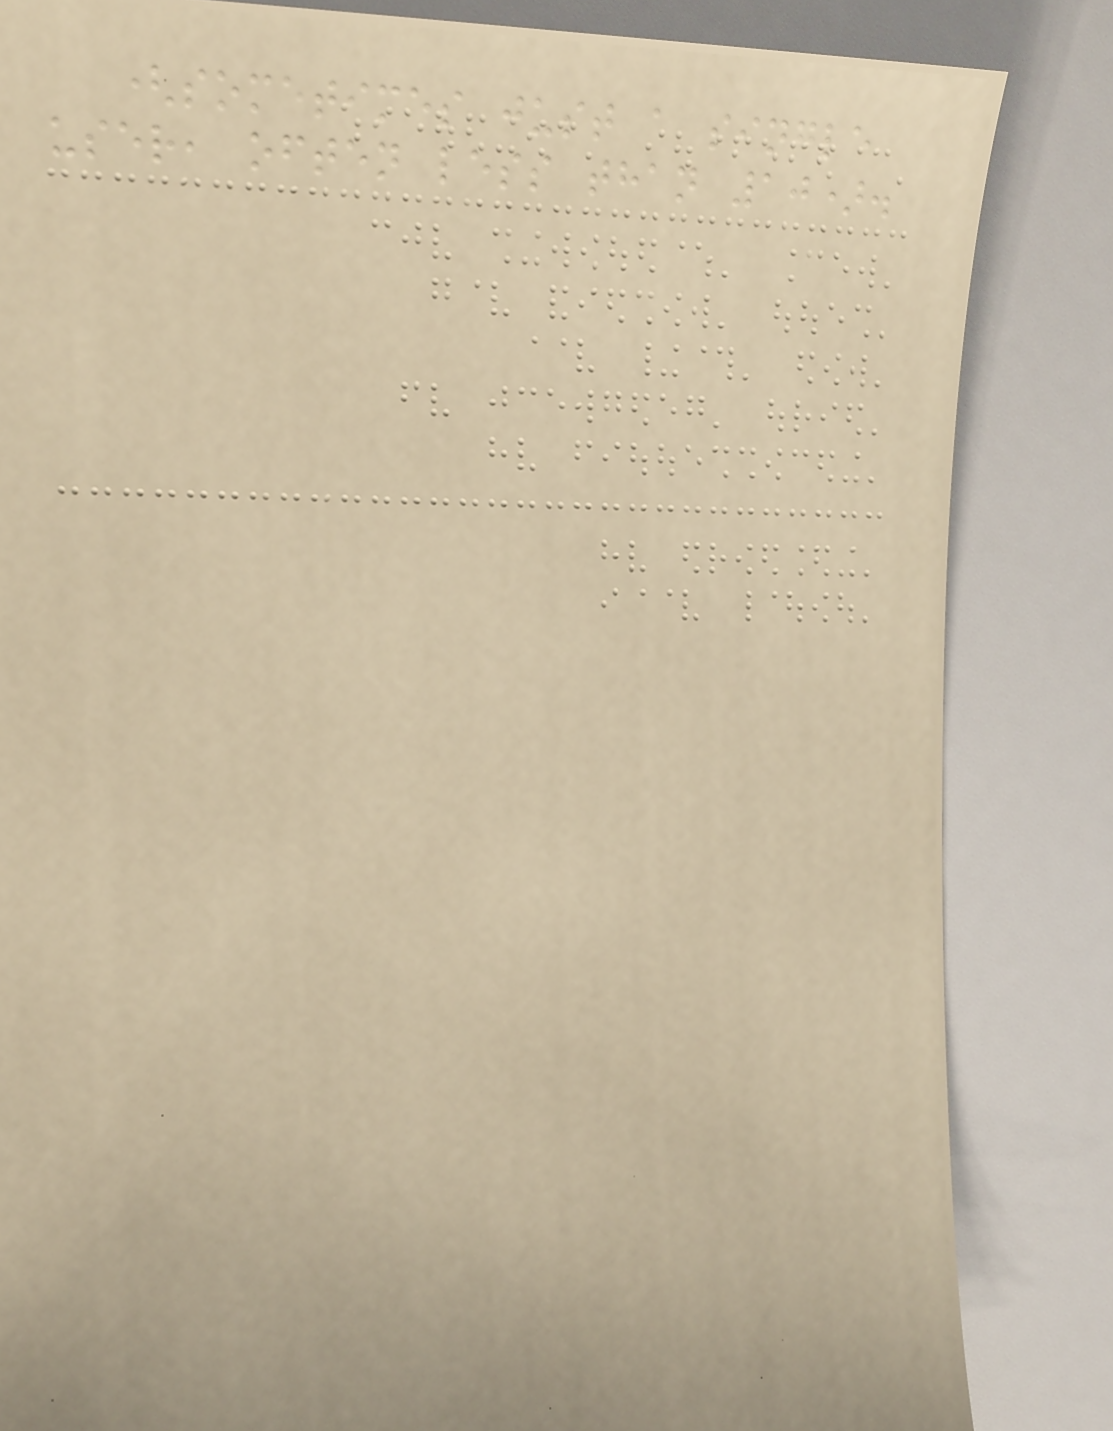(sometimes just a single
user, often less than 10).
